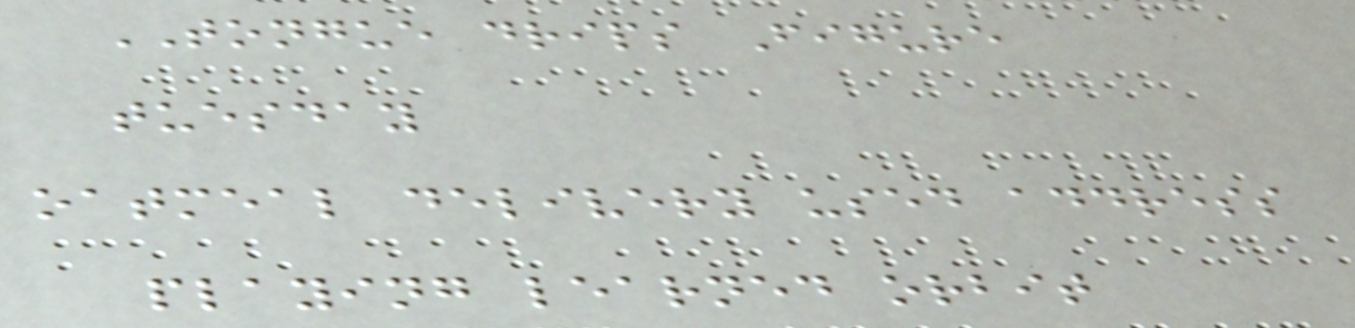TONGUE drips Figure
tuesday
oatmeal delivery used address
playing learned orbit
